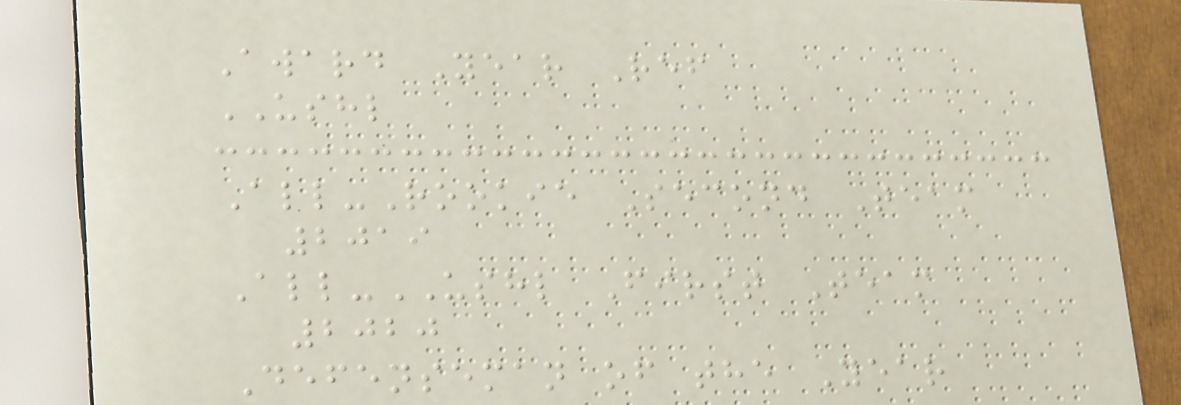Award Year Ref
USHL
All-Rookie Second Team
2019
All-USHL First Team
2020
Defenseman of the Year
